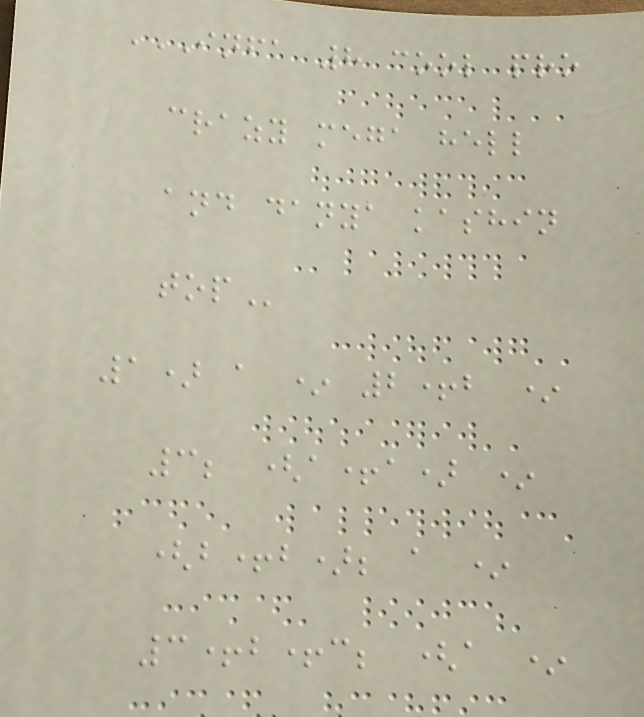INFA 8 COOL PRO
CRAZY MEGA HELL
AND DANYA KASHIN
TOP
1) a * 2+b *
3; (a+a) *
(b+b); a *
3+b+c; (a *
